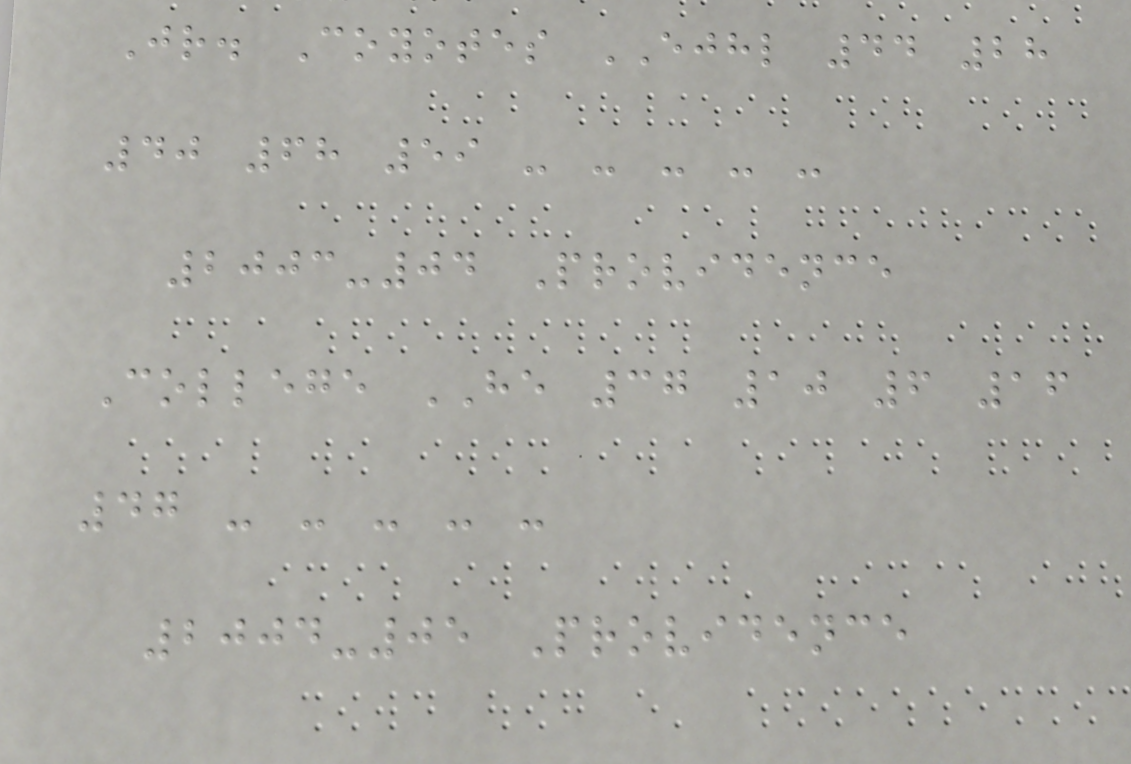Jr. Coyotes EJHL 44 28
40 68 59 - - - - -
2003-04 Providence
College HE 37 10 6 16
47 - - - - -
2004-05 Providence
